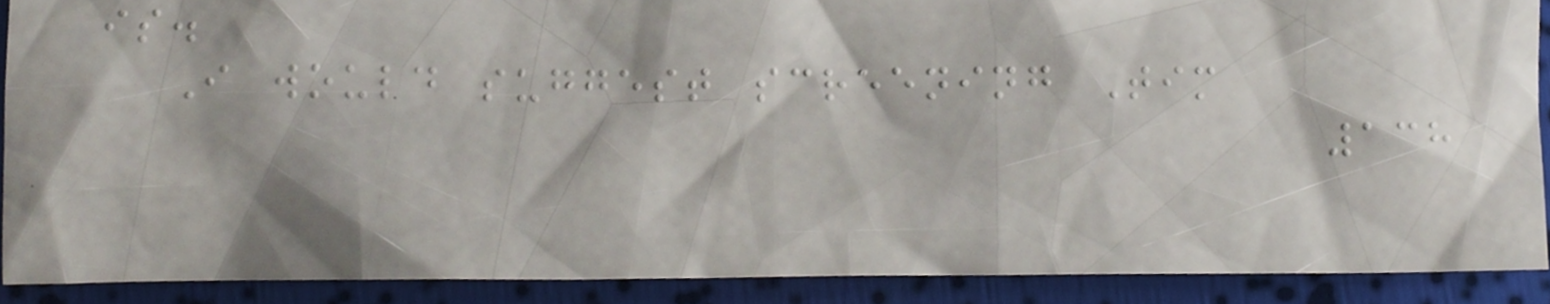is.
I would suggest screening Tim
138
